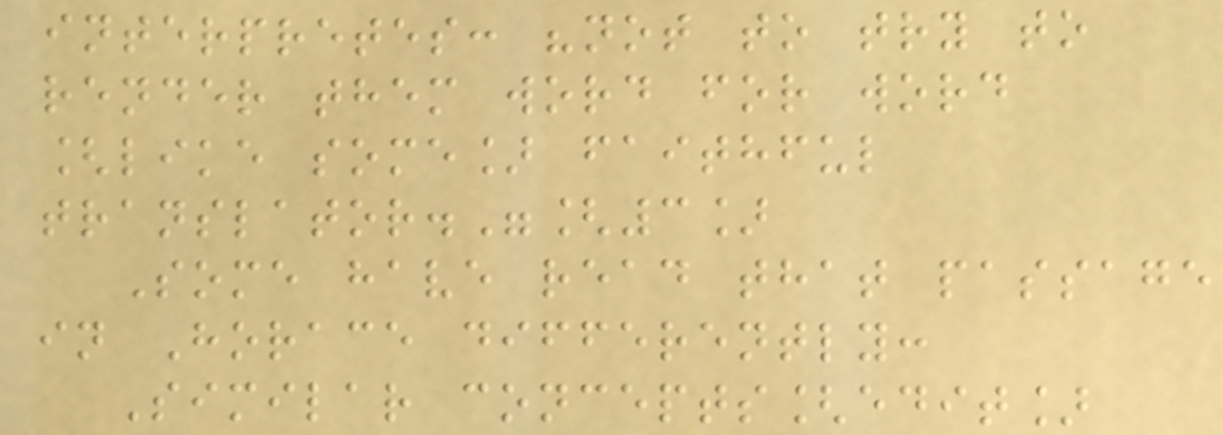interpretes: "not to try to
render them word for word
[like some] faithful
translator."[3]
Some have read that passage
in Horace differently:
Similar concepts[edit]
